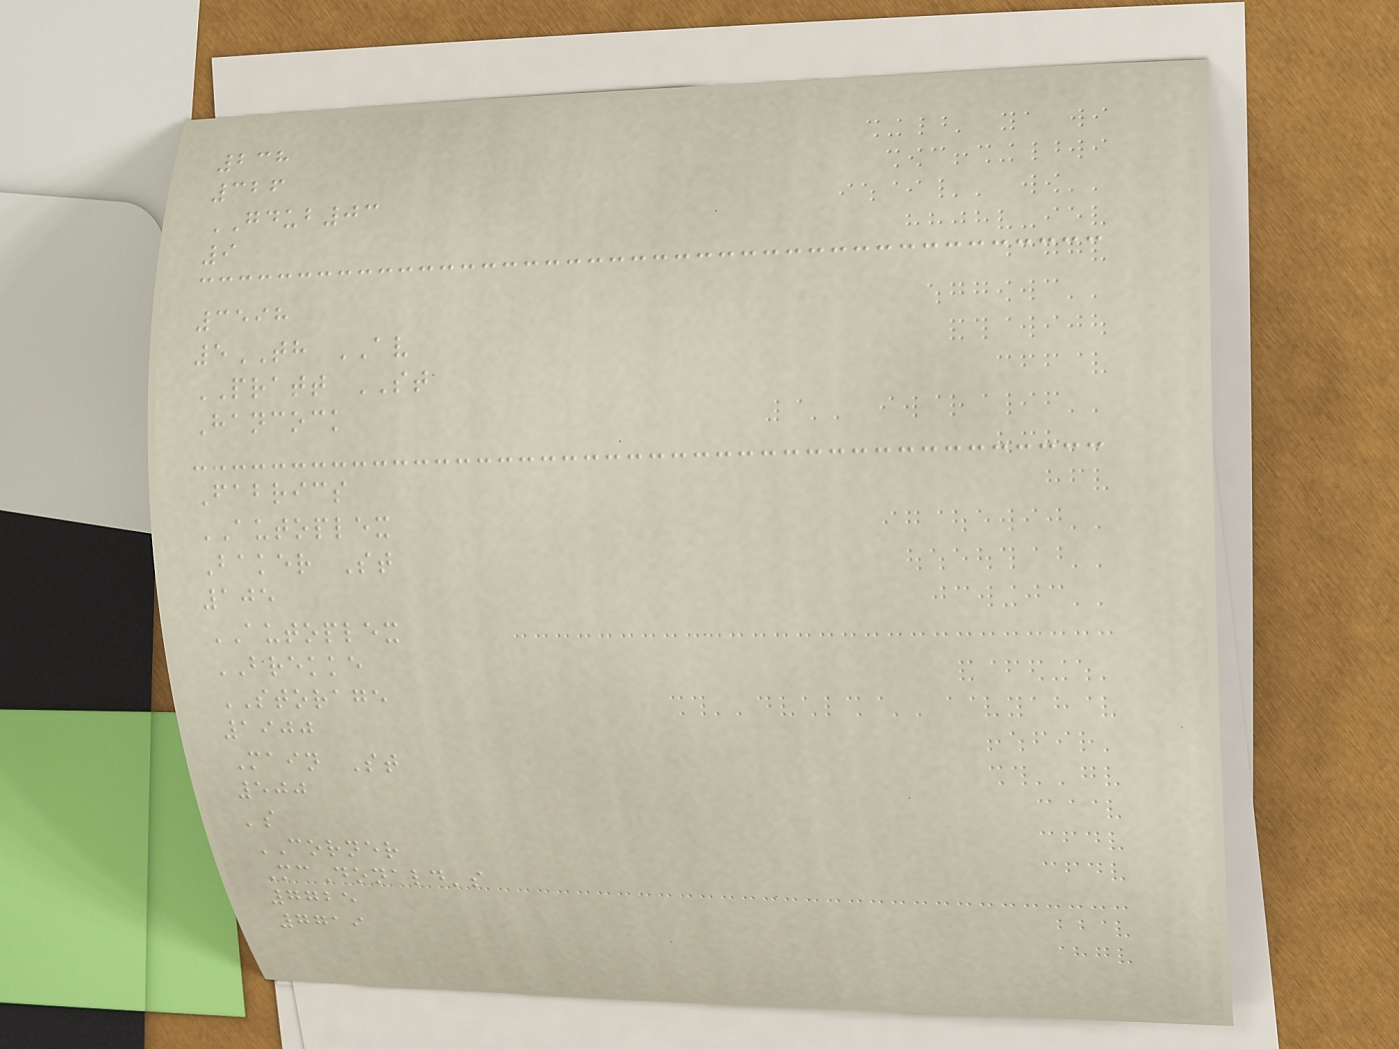238
326
GDUB03
9
3598
5TH AV
PRATT ST
Hancock
Fabrics
AUTOPLEX
Baker St
105
AUTOPLEX
BREKKE
STORAGE
1900
Main St
500
's
CORNER
McDonald's
7725
7719
